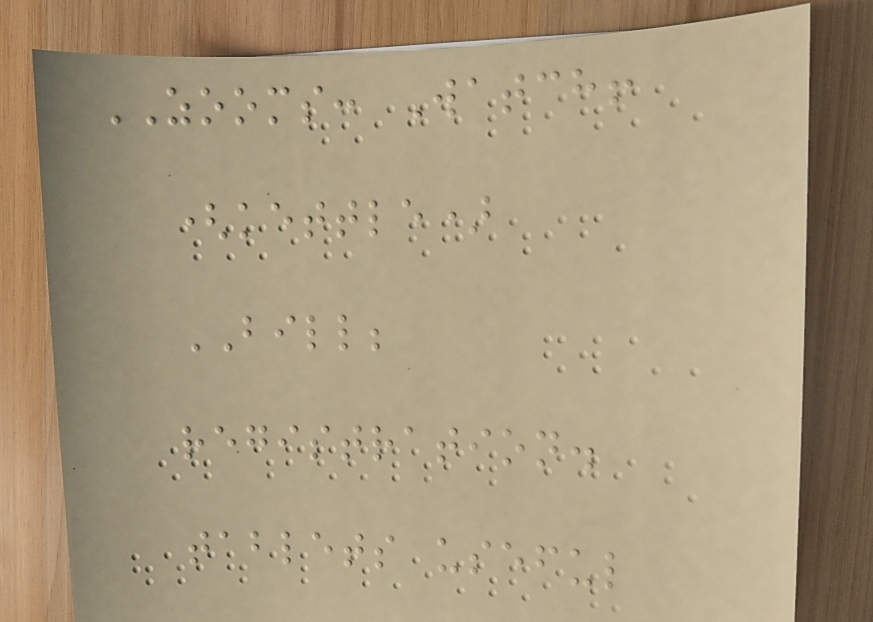ZOOMS: Watch!
(kettle)
BILL;
registration.
tablets useful
